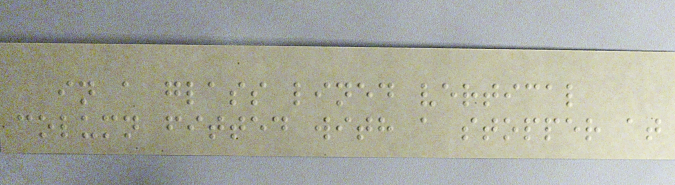in a glass lined vertical
column fitted with a stopper at
